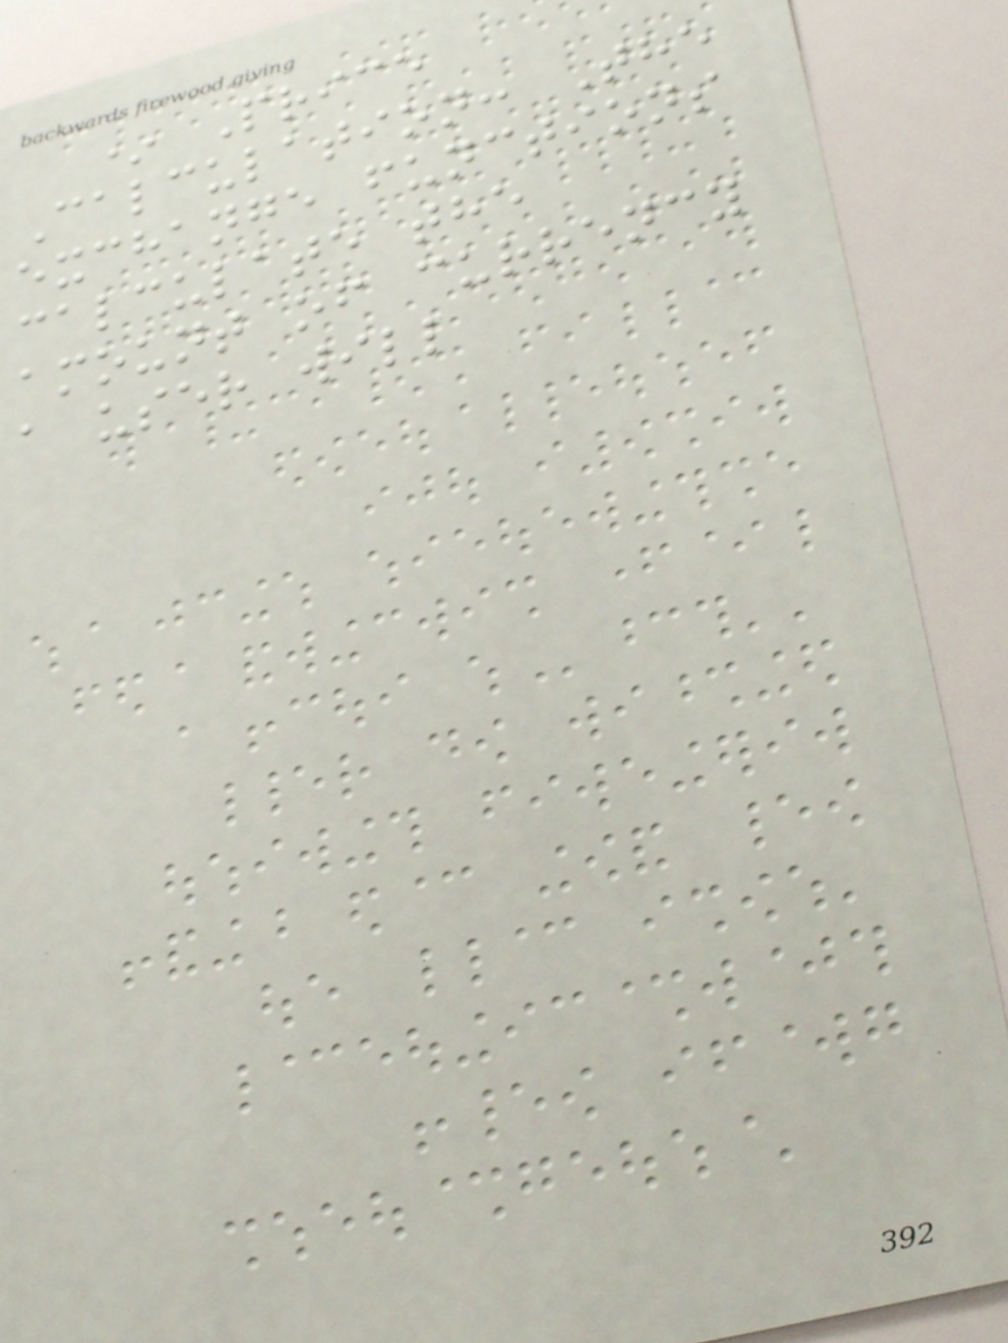* Price
Calculation: The
exchange functions
calculate the
amount of currency
a user will
